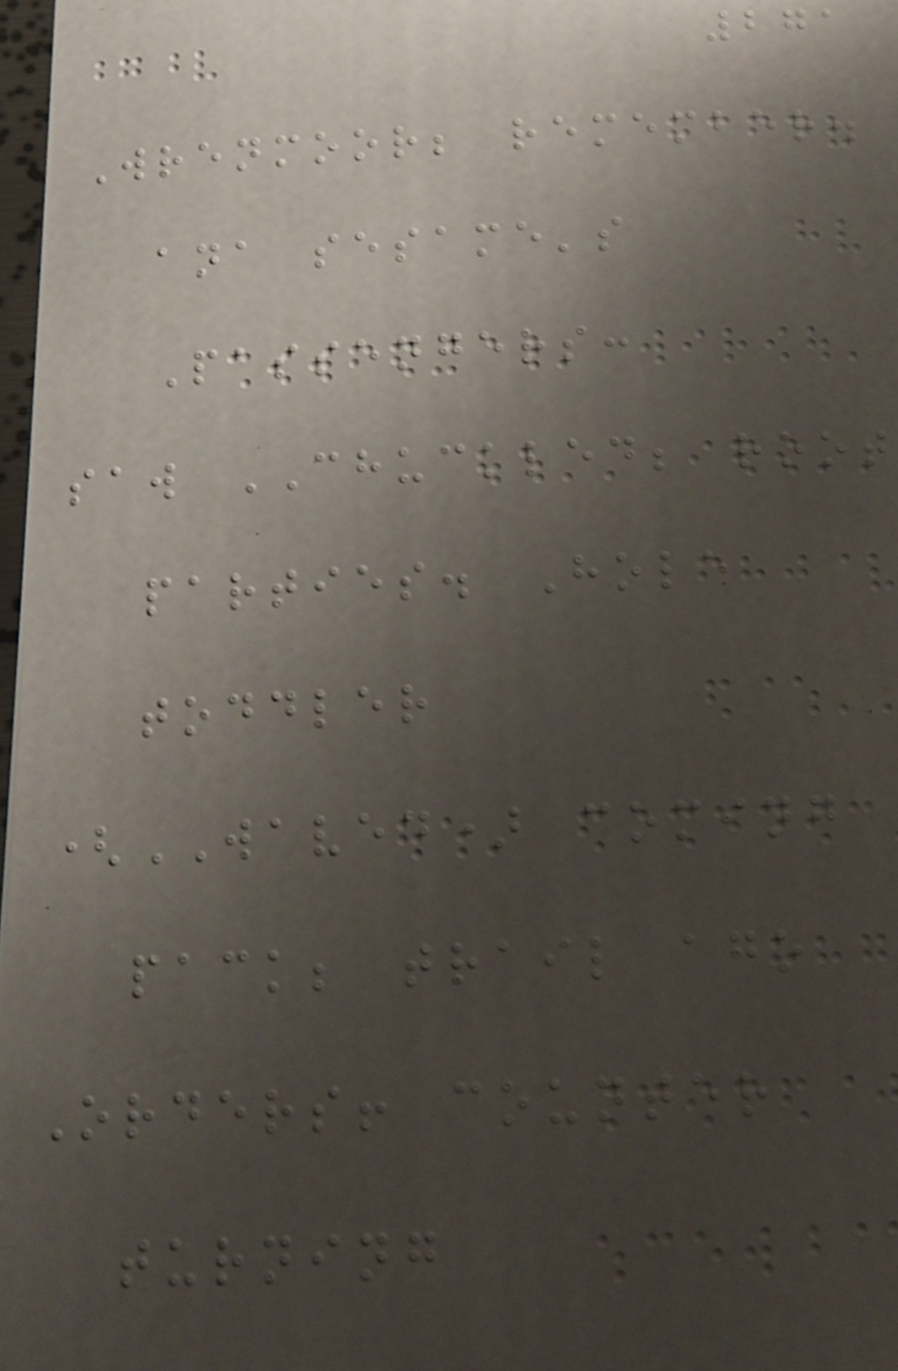271
Wrenmoor; remember.
ana sesame's
Passengers:
saw CHUCKLED; root
parties. Hole
toddler
(WAVED) coming
pack; trail ago
Orders! counter
turning
